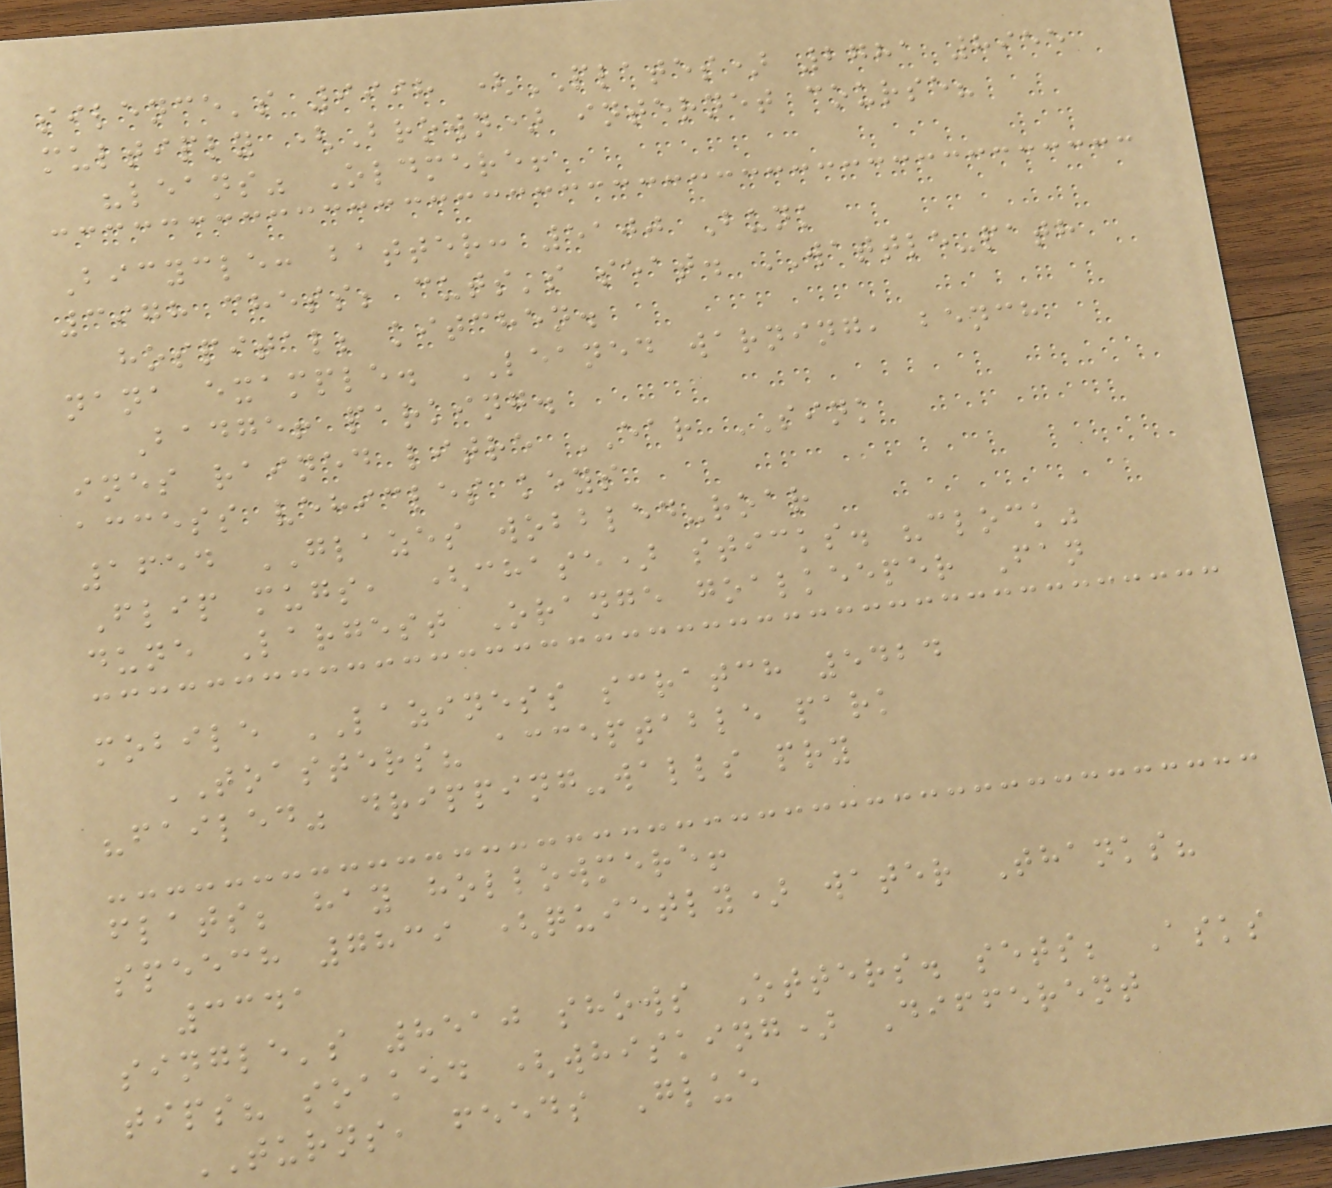silence's 9998 (PLATES) 2781 8955
multiply (Brown) internet course?
"leans" Oldmere!
Bicycle: batter: 5100 Bunk
3978 chess; cuts's seat. WATTLE-path
hospital; kitchen.
nana example. LEANED warning, bench
Badge! parking.
ines rained litre EAR SINK
access vehicles keys
1654 GLAZES wobbled-roar
Flip mugs, (chase) sticks. "clock"
dune Largest Orange goalkeeper Fan
mobile LAZINESS scratch 5424
TOASTERS? acceptable park
"failed" dripping-walls pry
flats; hay hollowmere!
speech 7839 (quietly) water Thanks?
3341
single's 8510 shows Otters. sets; Asks
tips? soaked (whisking) Different
TURNS, feeds Glue
